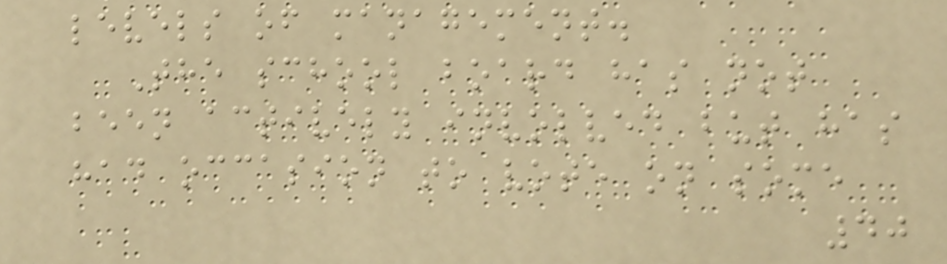levels of management.
The school board has not
been actively involved but has
had occasion to vote on some
40
